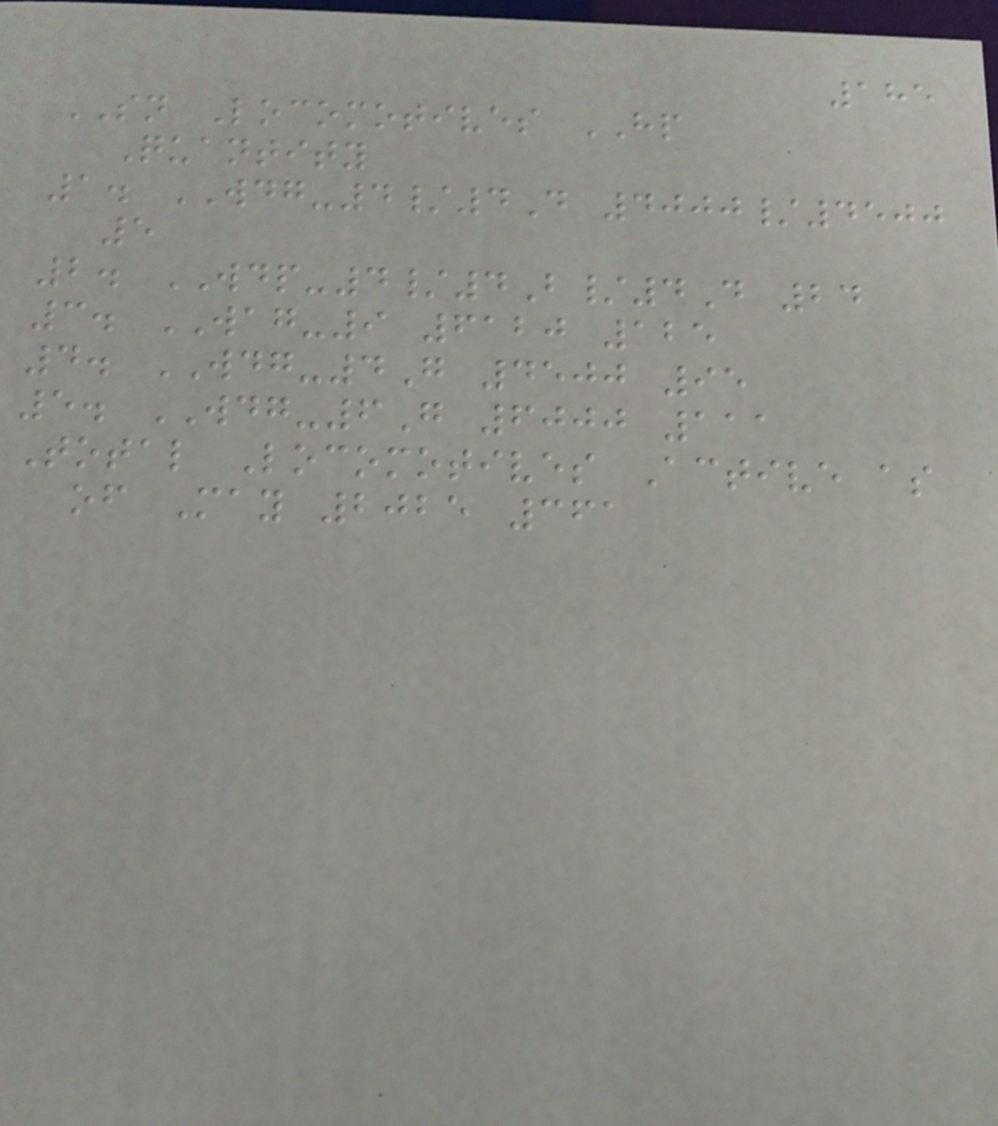185
SN Locomotives HP
Quantity
1. WDG-4/4D 4000/4500
5
2. WDP-4/4B/4D 24
3. WAG-9 6120 125
4. WDG-4G 4500 95
5. WDG-6G 6000 111
Total Locomotives Active as
of May 2025 361
